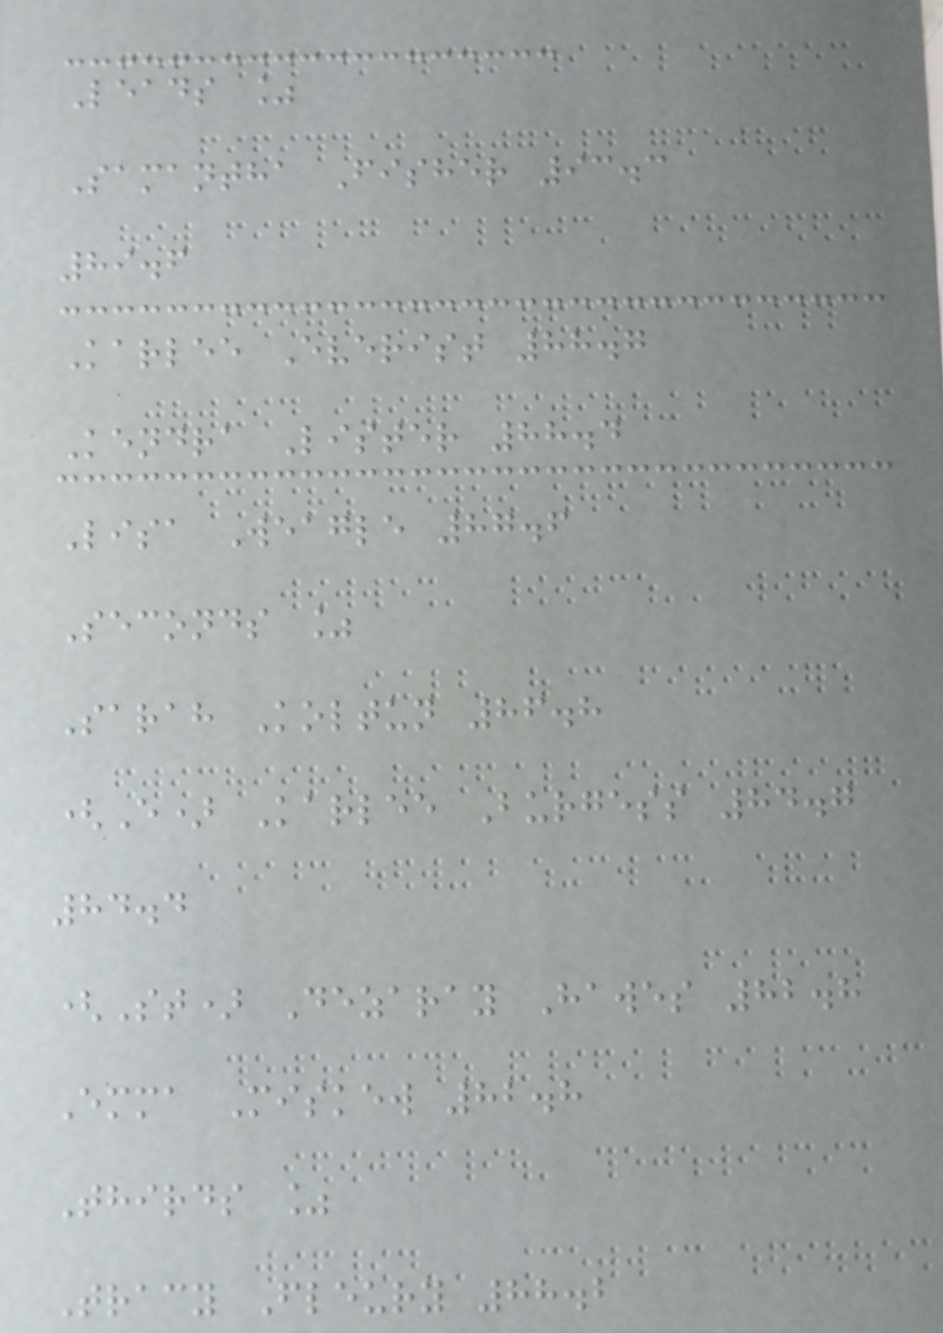Leads %
Samantha Fisher 93.3
89.6
Karlee Everist 88.7
Kendra Lister 88.4
Lisa Weagle 87.6
Seconds %
Sarah Koltun 86.8
(E) Karlee Burgess 84.7
84.4
(St) Dezaray Hawes 82.8
Emma Miskew 82.8
Thirds %
Tracy Fleury 88.2
